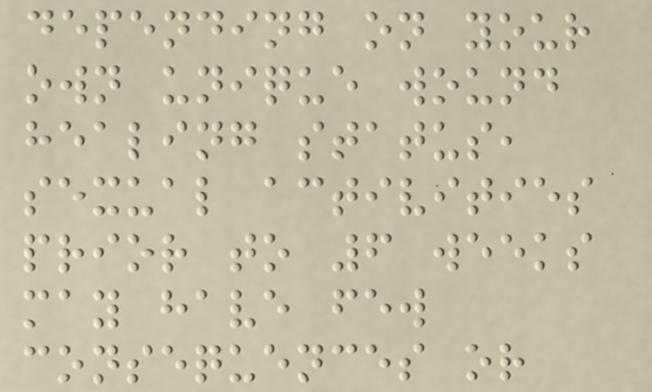depending on your
own unique wound
healing status,
sexual activities
prior to 6 weeks
may have few
consequences or
